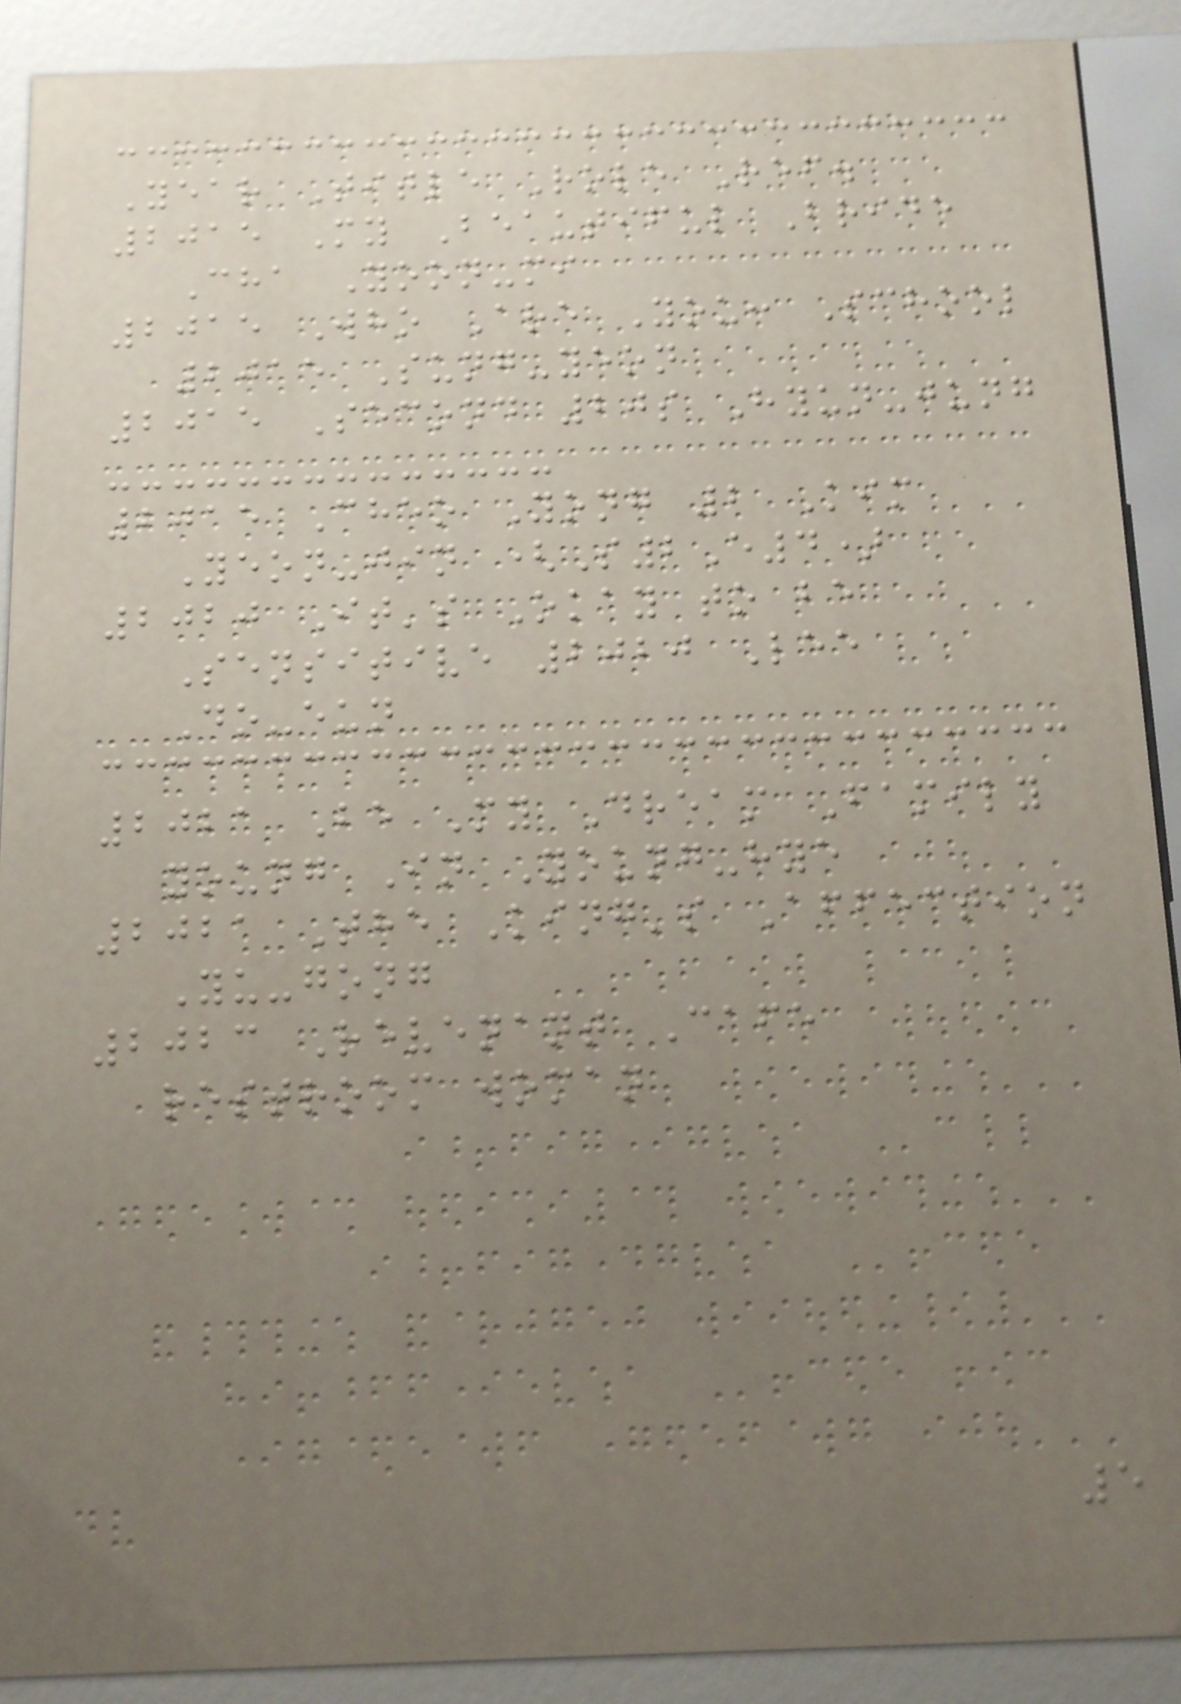Year Title Role Ref.
2015 My Beautiful Bride
Cha Yoon-mi
2015 Who Are You: School
2015 Sung-yeon
2015 Second 20s Hyun-jung
2015 Cheo Yong 2 Kim
Yeon-jin (S2E4)
2020 It's Okay to be
Sensitive 2020 Lee
Do-eun
2021 Be My Dream Family
young In Young-hye
2021 The King's Affection
Yu-gong
2023 Revenant Cafe
restroom woman
5
